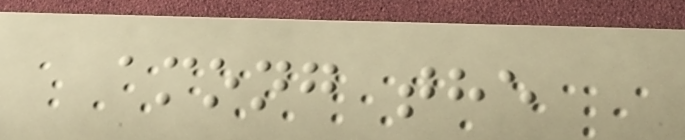among the
